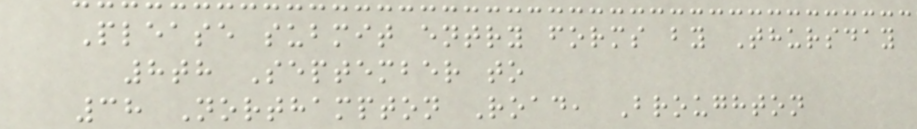Please submit entry forms by Thursday
8th September to
38 Northampton Road, Broughton
